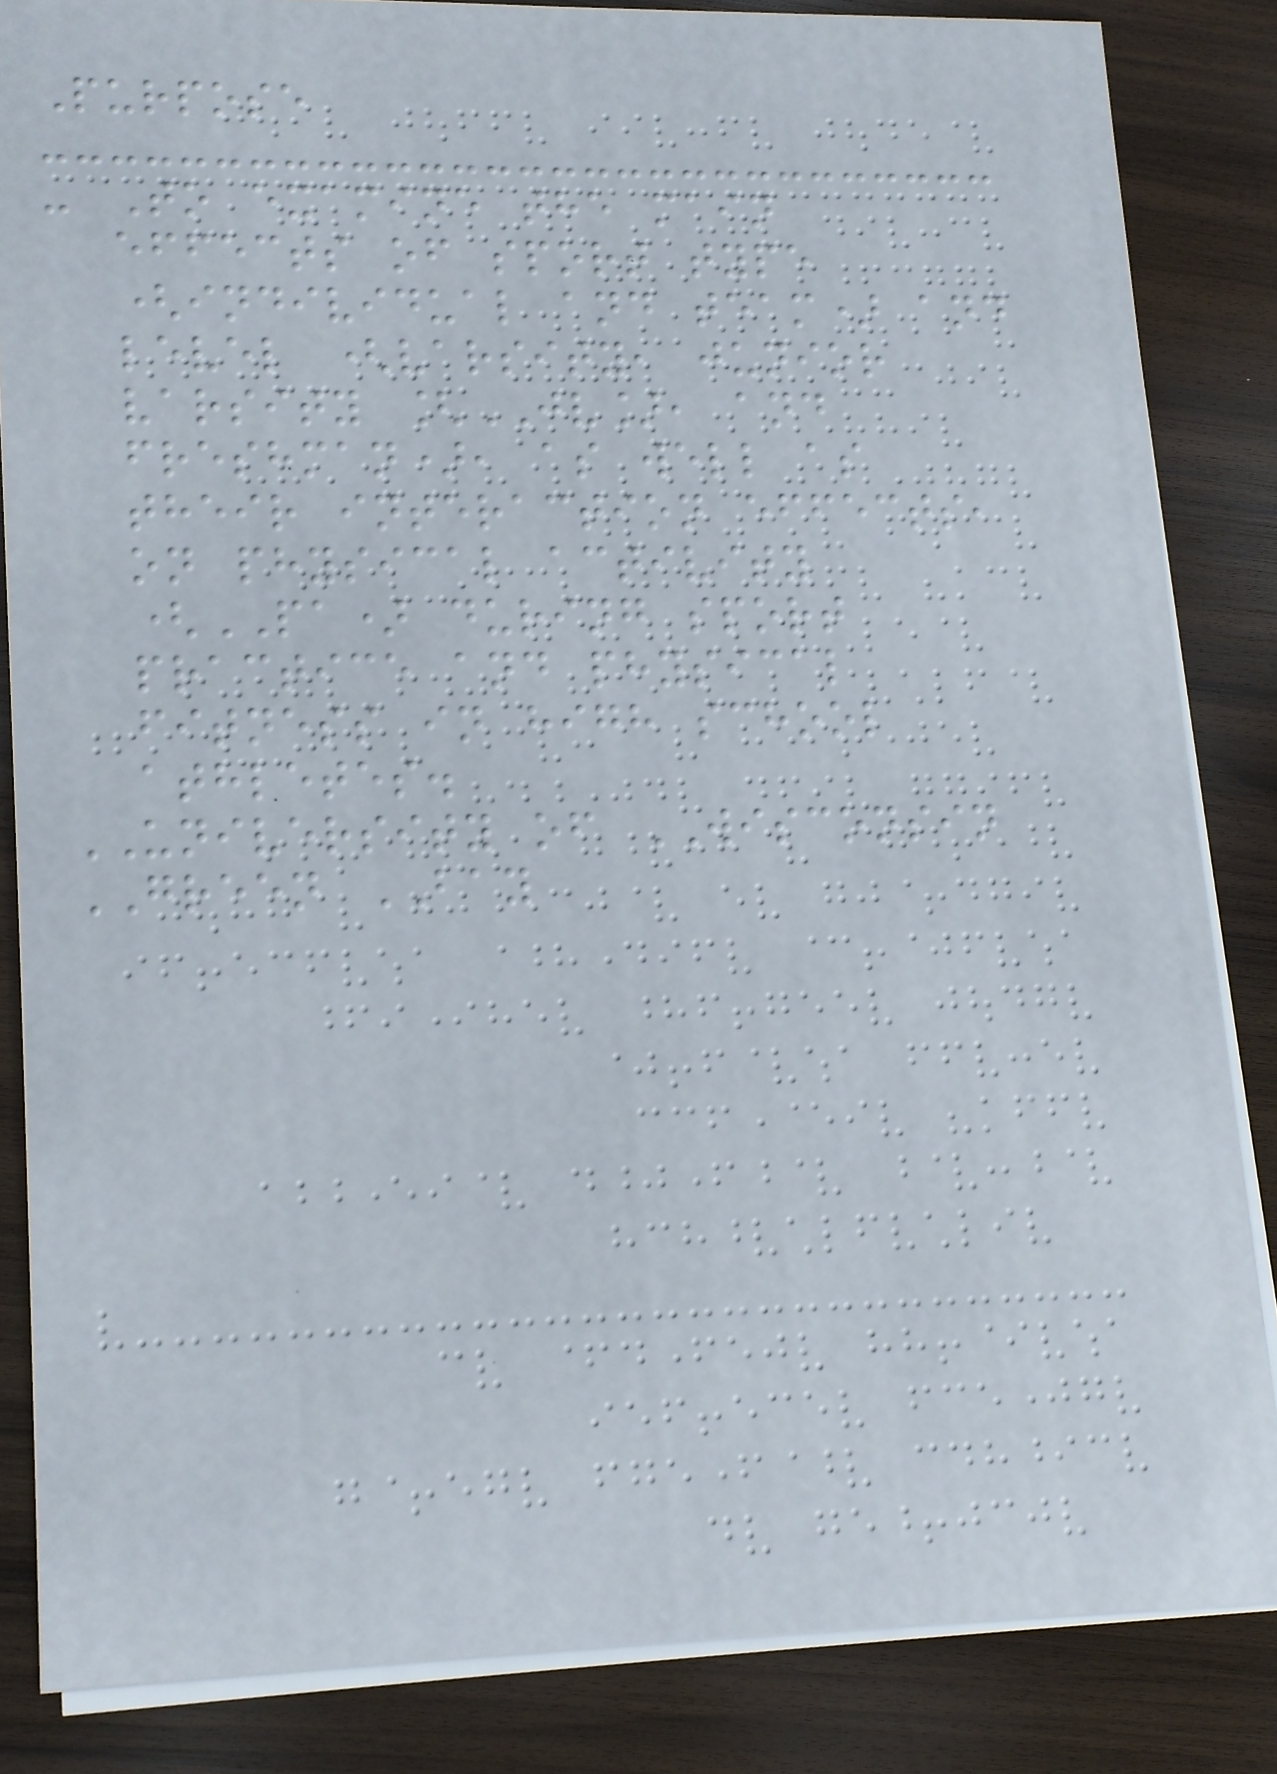Purpose
- To examine the main
effects of sport type
(individual and team) and
level (varsity, junior
varsity [JV], and
freshman), as well as
their interaction effects,
on physical activity
(PA) during sport
practice and physical
fitness in high school
athletes.
UNIVERSITY of WISCONSIN
GREEN BAY
